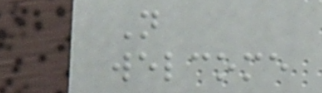N
welcome
